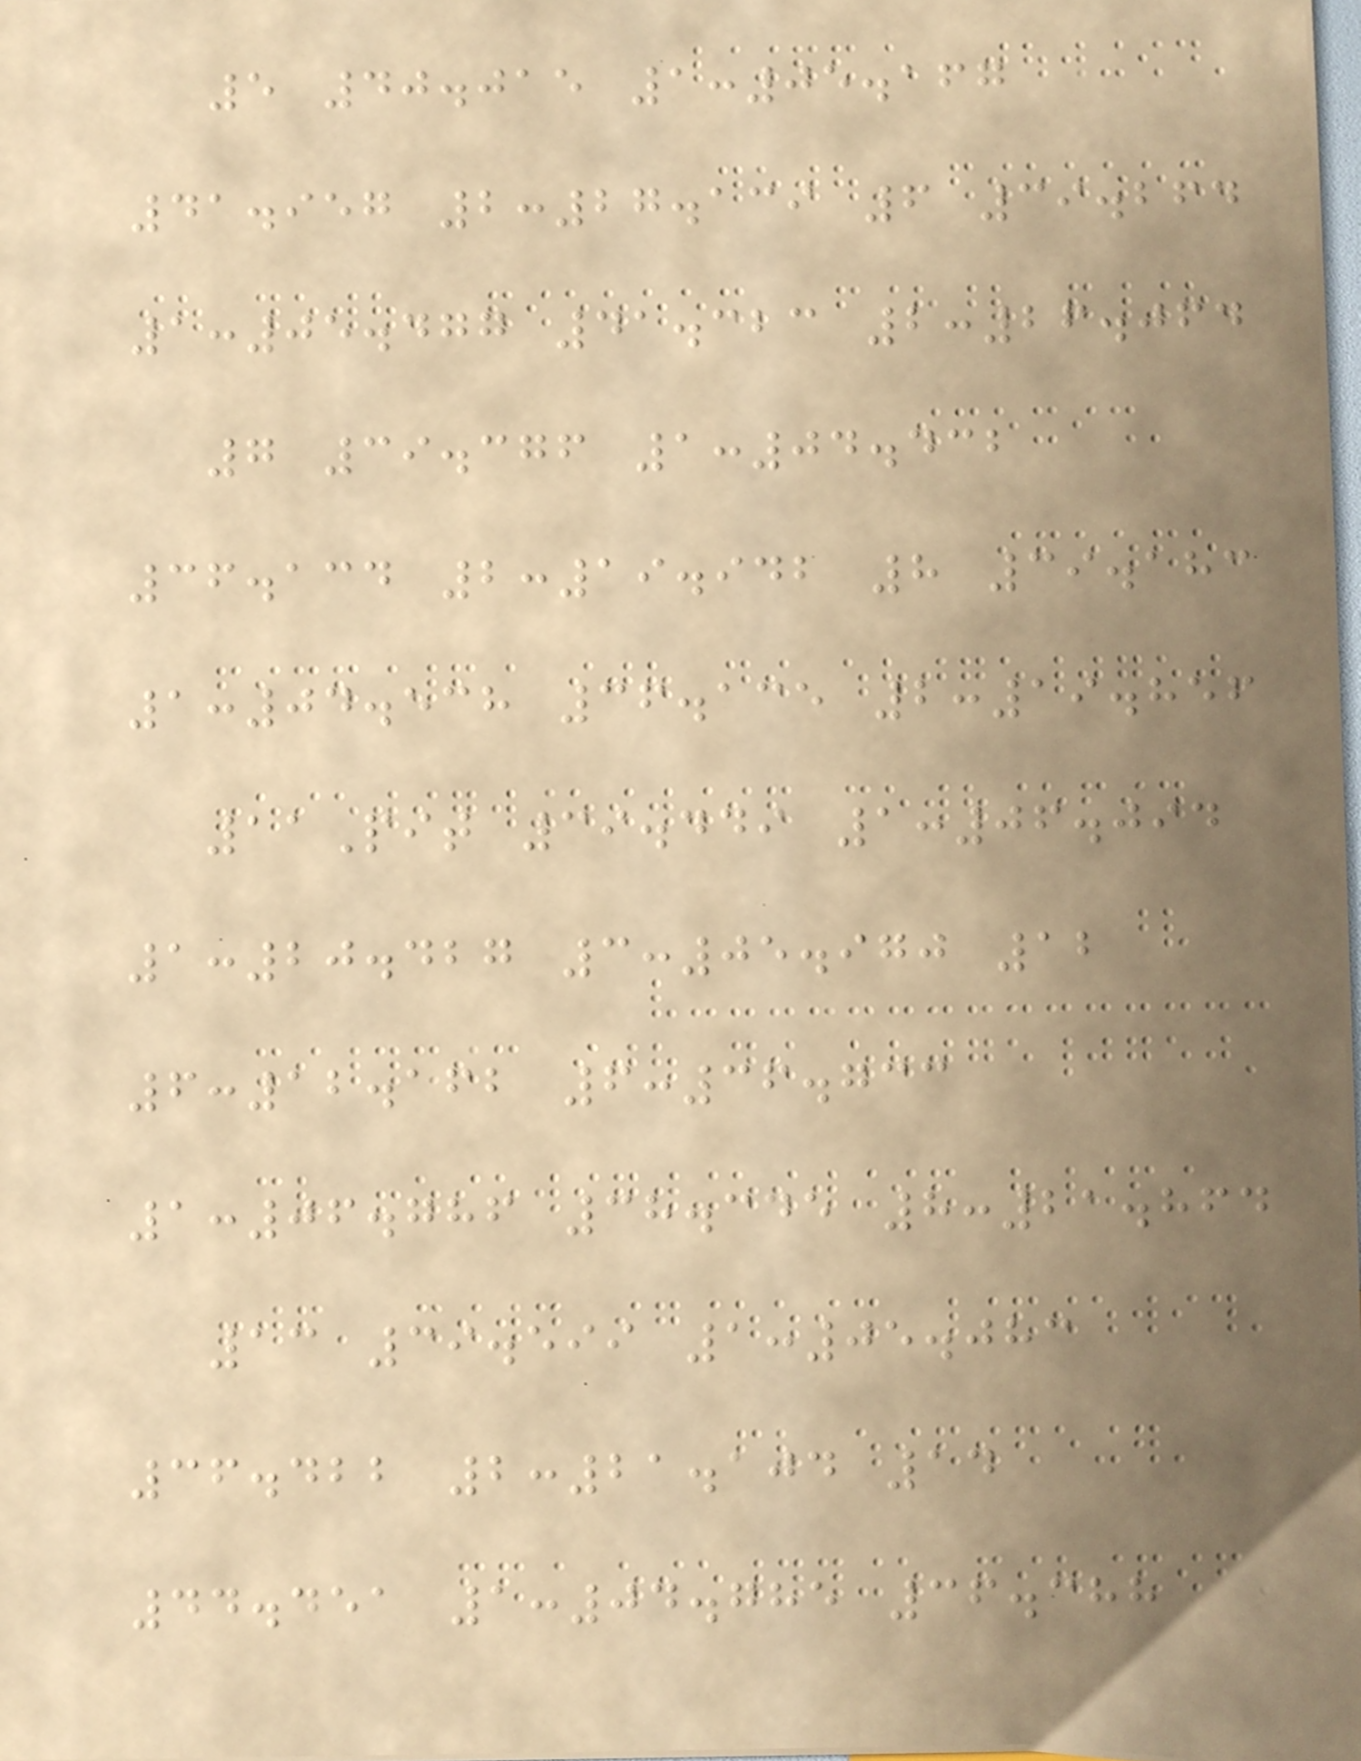5 40.015 1:05.167
41.957 2:27.139 6 39.264
1:05.477 41.323 2:26.064
7 39.376 1:04.432
36.134 2:19.942 8 39.183
1:04.538 36.135 2:19.856
11Pit 39.449 1:06.094
1:20.427 3:05.970 12
6:12.162 6:36.733
1:06.786 38.345 8:21.864
13 39.599 1:05.083
36.422 2:21.104 14
44.451 1:04.785 36.388
